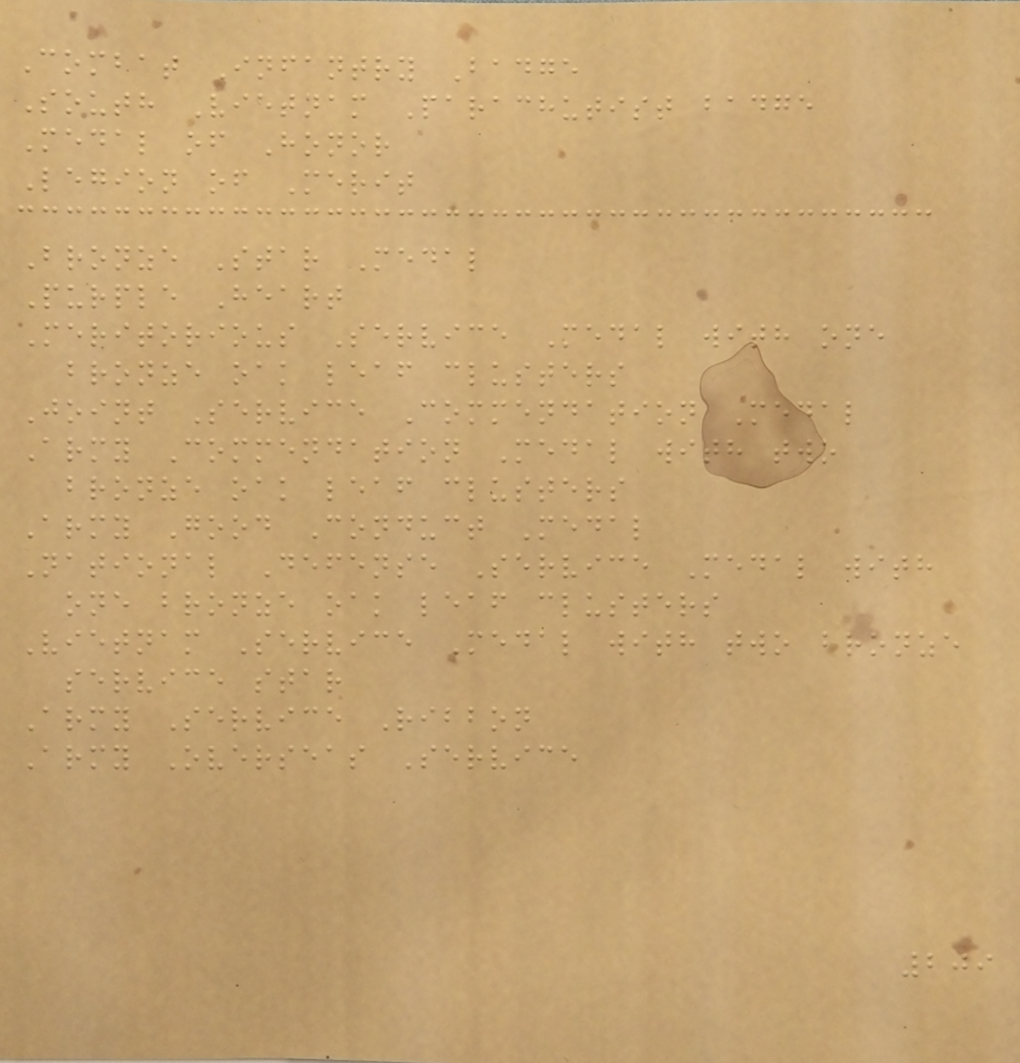Combat Infantry Badge
South Vietnam Parachutist badge
Medal of Honor
Legion of Merit
Bronze Star Medal
Purple Heart
Meritorious Service Medal with one
bronze oak leaf clusters
Joint Service Commendation Medal
Army Commendation Medal with two
bronze oak leaf clusters
Army Good Conduct Medal
National Defense Service Medal with
one bronze oak leaf clusters
Vietnam Service Medal with two bronze
service star
Army Service Ribbon
Army Overseas Service
209
